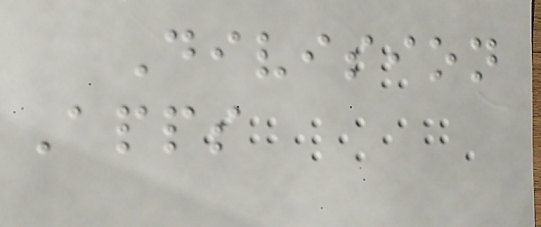Division
Apps
